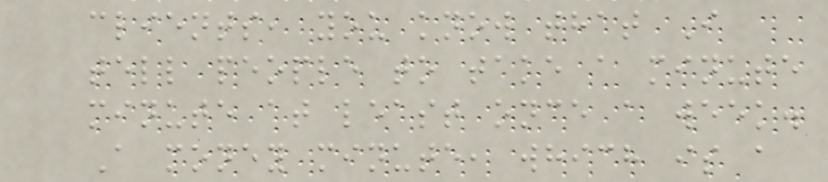clients, you know that I
tell people to take a minute
minute at least once a week.
A money minute, which is a
